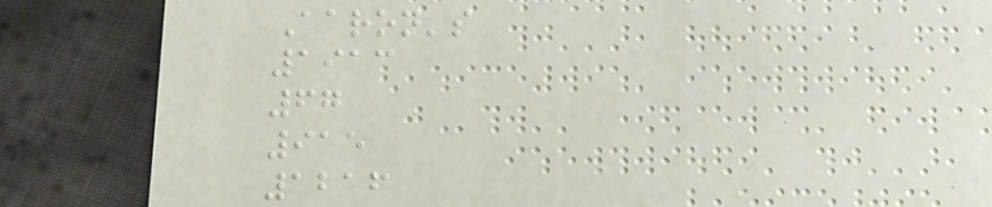Aaron's
1913
67
915
1216
